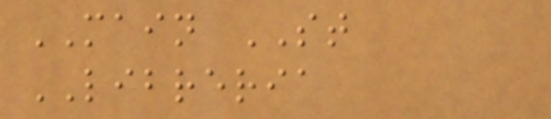MAIN ST
LIBRERIA
